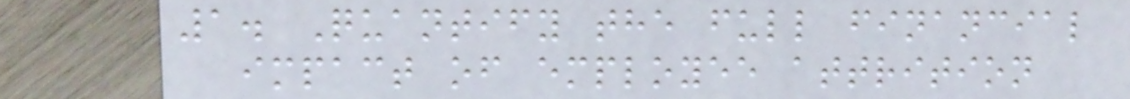1. Quantify the full financial
impact of employee attrition
